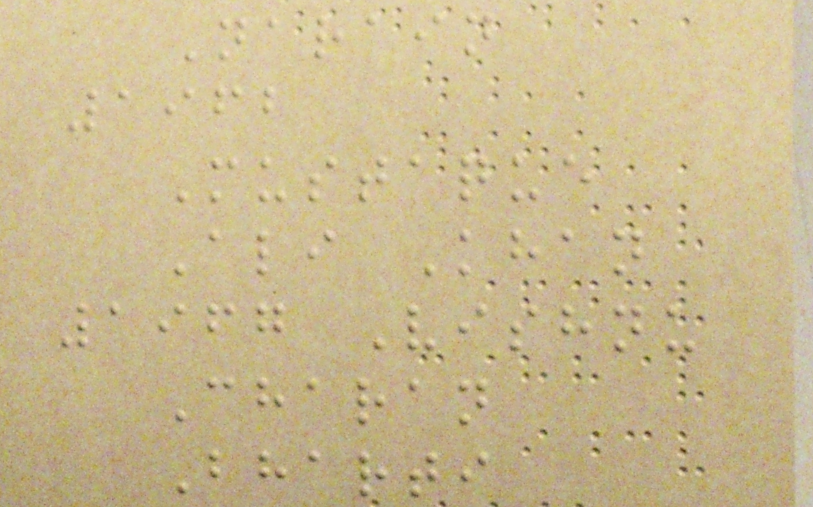Narain
1962
Mustaque
Ali Khan
1967 Vishnu
Charan
Bharti
